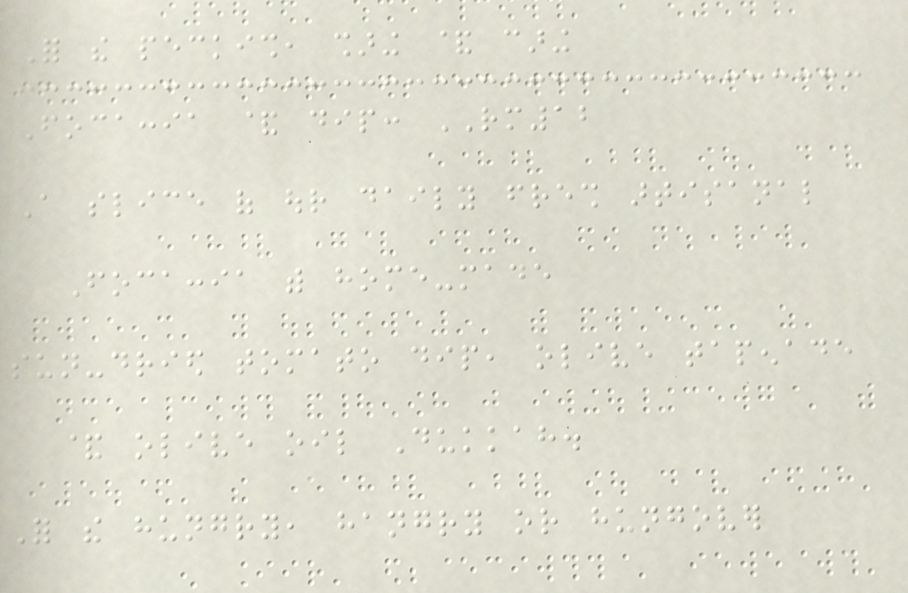For the peckish, sharing & caring
Focaccia & dip: RM12
A slice of our daily fresh artisanal
Focaccia with home-made
sun-dried tomato dip, olive tapenade
& olive oil Dukkah.
For the hungry, hangry or hungover
